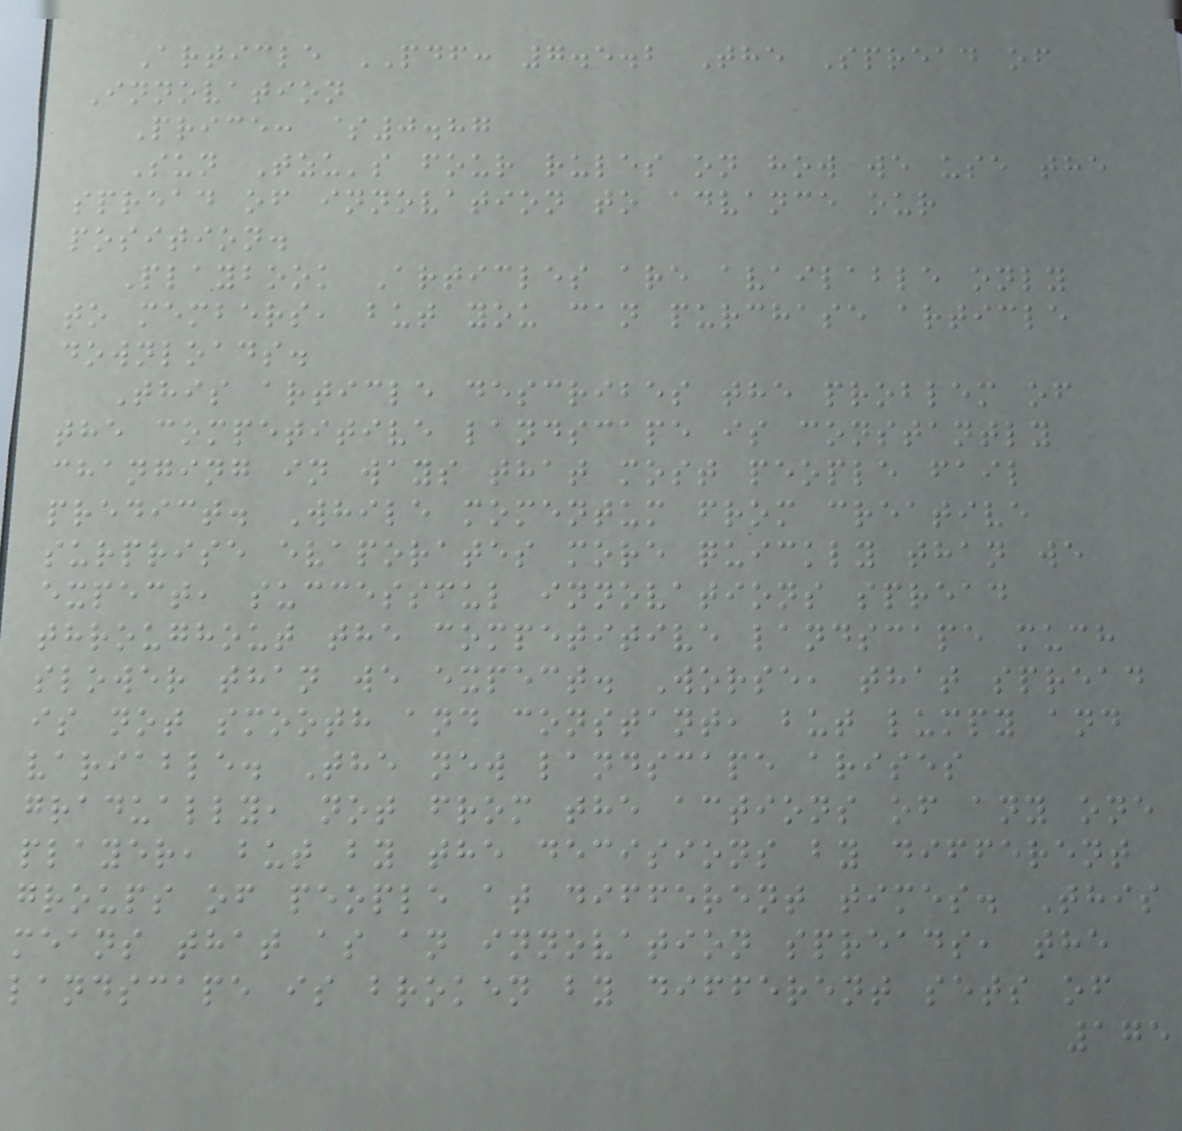Article PDF: 7.5.2 The Spread of
Innovation
Price: $0.87
Sun Tzu's four rules on how we use the
spread of innovation to advance our
position.
Playbook Articles are available only
to members, but you can purchase article
downloads.
This article describes the problem of
the competitive landscape is constantly
changing in ways that most people fail
predict. While momentum from creative
surprise evaporates more quickly than we
expect, successful innovations spread
throughout the competitive landscape much
slower than we expect. Worse, that spread
is not smooth and constant, but lumpy and
variable. The new landscape arises
gradually, not from the actions of any one
player, but by the decisions by different
groups of people at different times. This
means that as an innovation spreads, the
landscape is broken by different sets of
175
